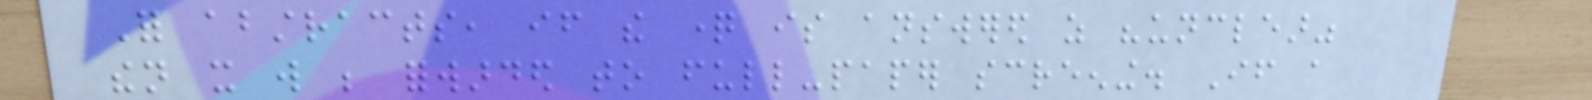For abstracts, if the question is answered as "unclear"
then it will be forwarded to full-paper screening. If a
